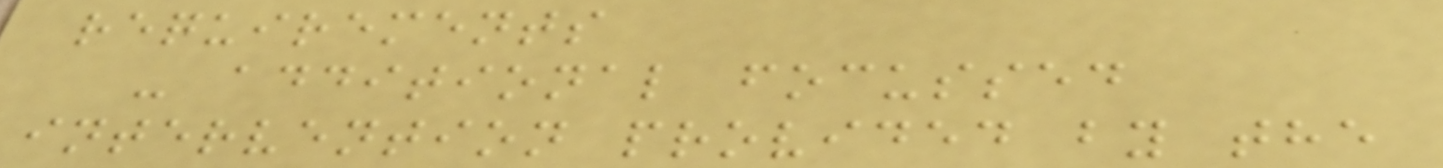requirements
- additional focussed
intervention provided by the
